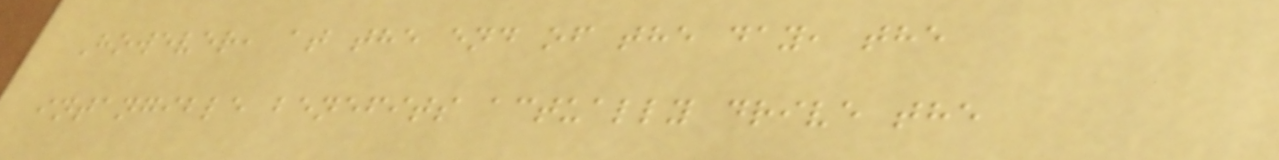However, at the end of the day, the
intangible benefits actually drive the
